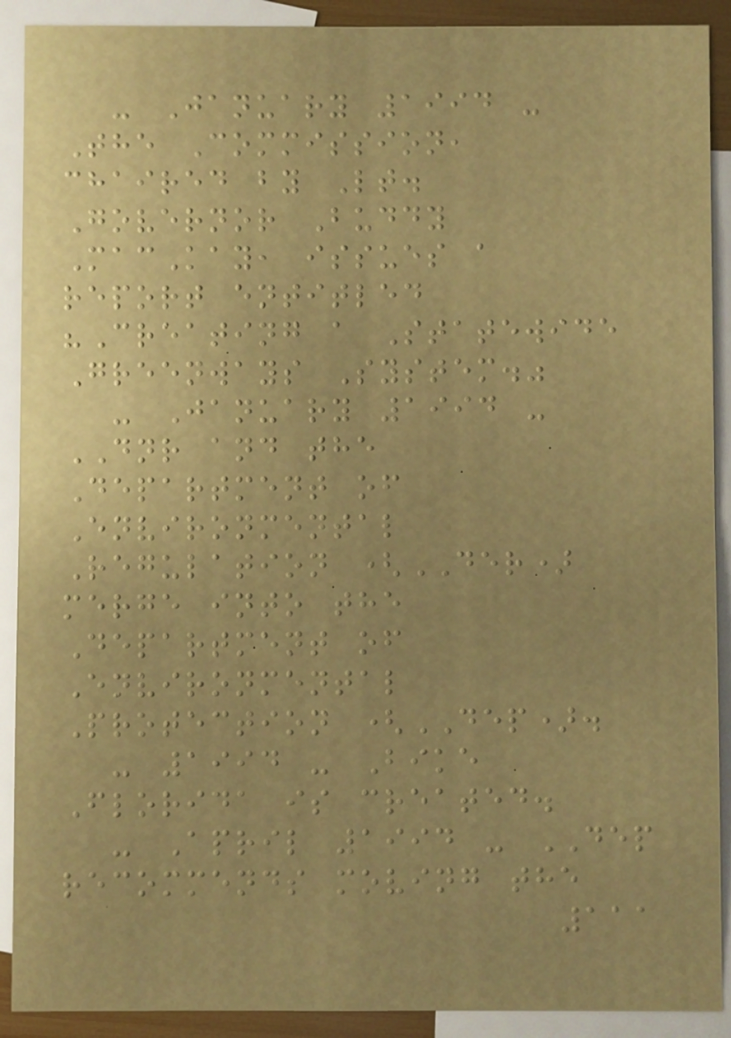- January 1994 -
The Commission,
chaired by Lt.
Governor Buddy
MacKay, issues a
report entitled
"Creating a Statewide
Greenways System."
- January 1994 -
DNR and the
Department of
Environmental
Regulation (DER)
merge into the
Department of
Environmental
Protection (DEP).
- 1994 - Bike
Florida is created.
- April 1994 - DEP
recommends moving the
111
